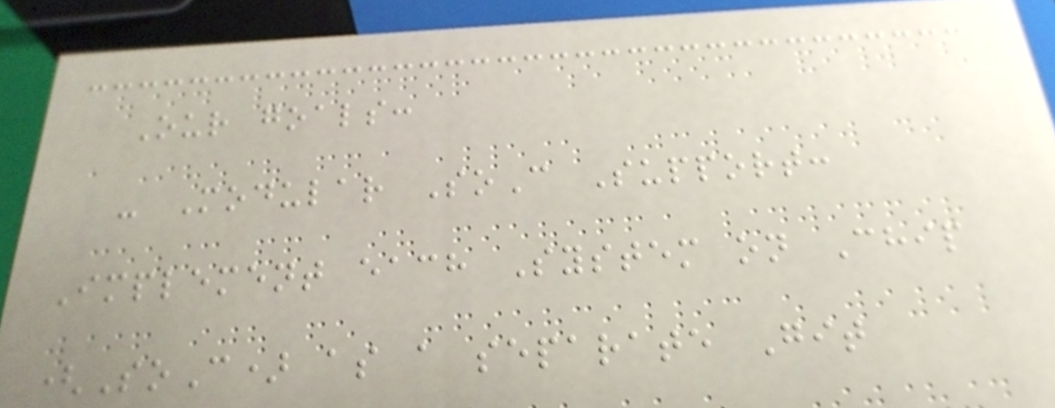Our goals:
- Modular SoC Support:
Implement each System on Chip
(SoC) as a separate Git
